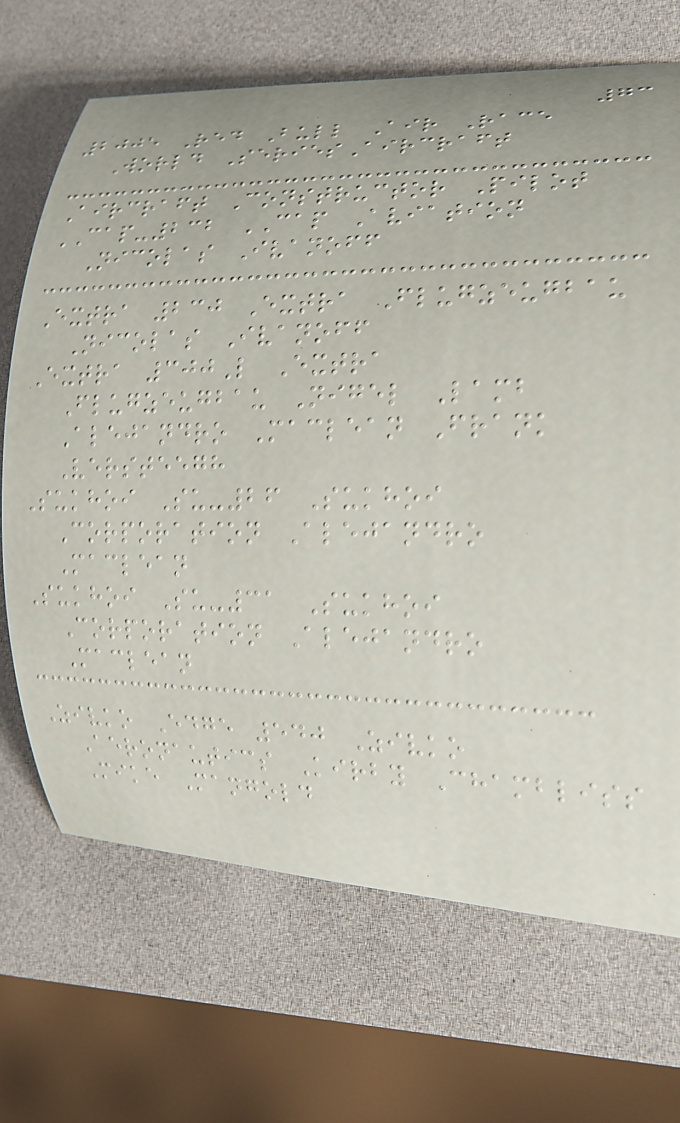73
2005 Red Bull Air Race
World SeriesAircraft
Aircraft Constructor Pilot
CAP-232 CAP Aviation
Nicolas Ivanoff
Extra 230 Extra Flugzeugbau
Nicolas Ivanoff
Extra 300L Extra
Flugzeugbau Nigel Lamb
Alejandro Maclean Frank
Versteegh
Sukhoi Su-26 Sukhoi
Corporation Alejandro
Maclean
Sukhoi Su-31 Sukhoi
Corporation Alejandro
Maclean
Zivko Edge 540 Zivko
Aeronautics Kirby Chambliss
Mike Mangold
